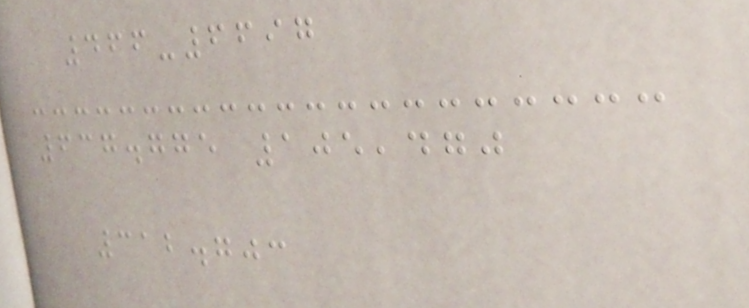466-6697
637.775 105,470
312.703
